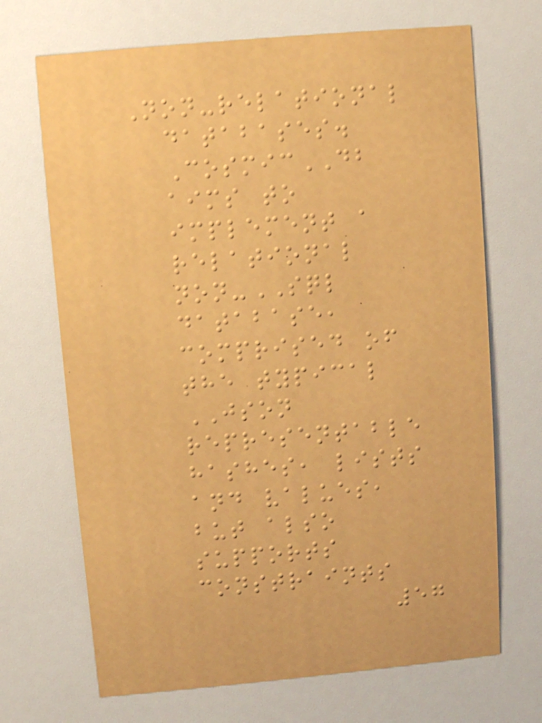Non-relational
databases.
CosmicDB
aims to
implement a
relational
non-SQL
database,
comprised of
the typical
JSON
representable
hashes, lists
and values,
but also
supports
constraints
57
